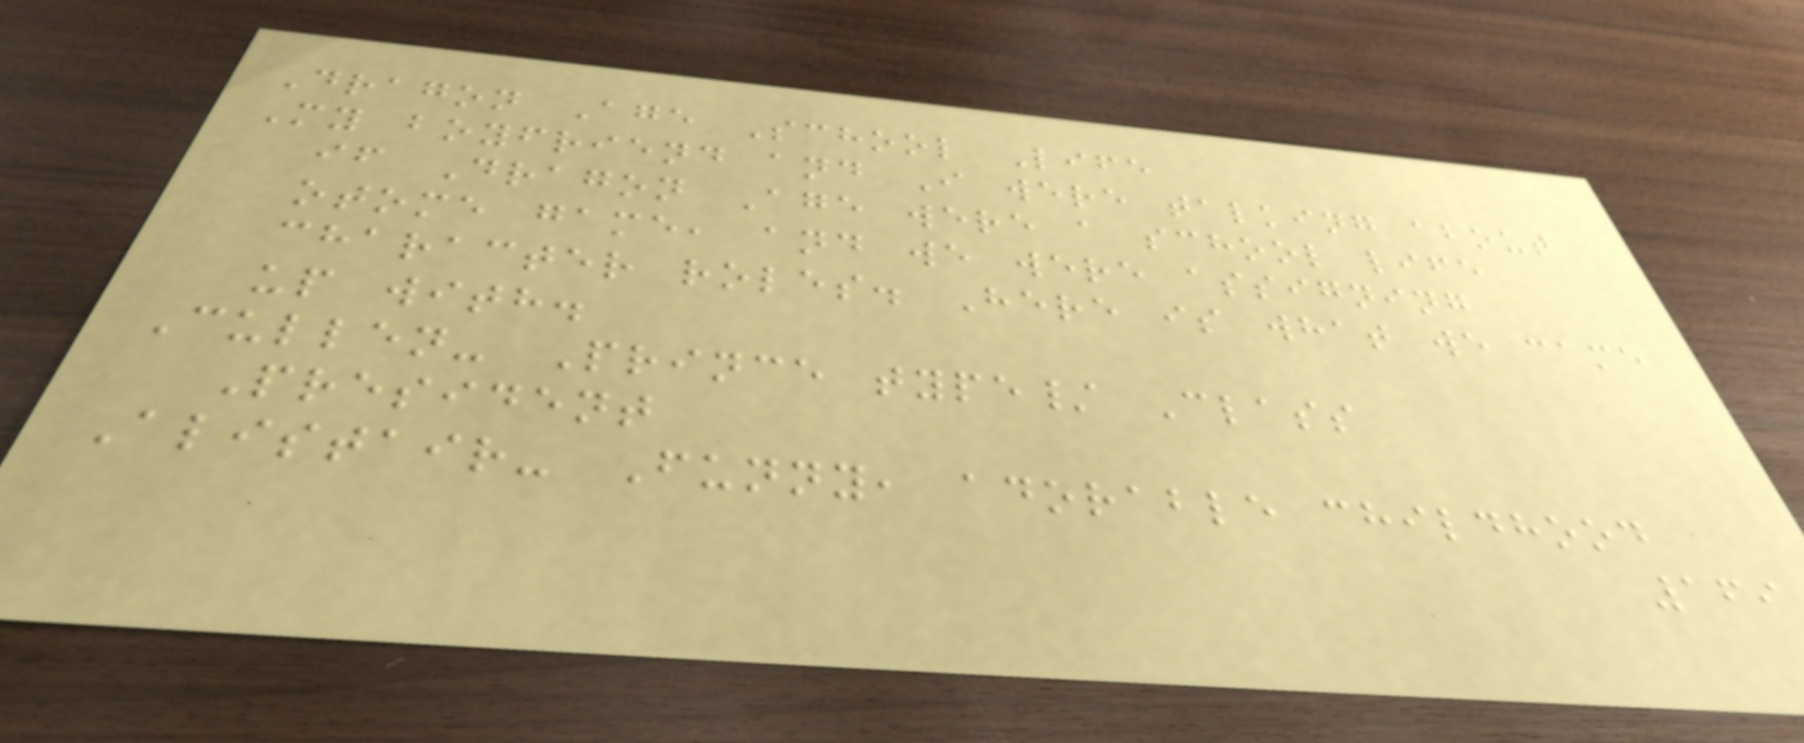Dragon Age School Life
My boyfriend and I were talking about
if Dragon Age were a school life
otome game, and we were assigning
character roles. Here is what we came
up with.
Cullen- Prince type/ Class
President
Alistair- Funny, adorable childhood
169
